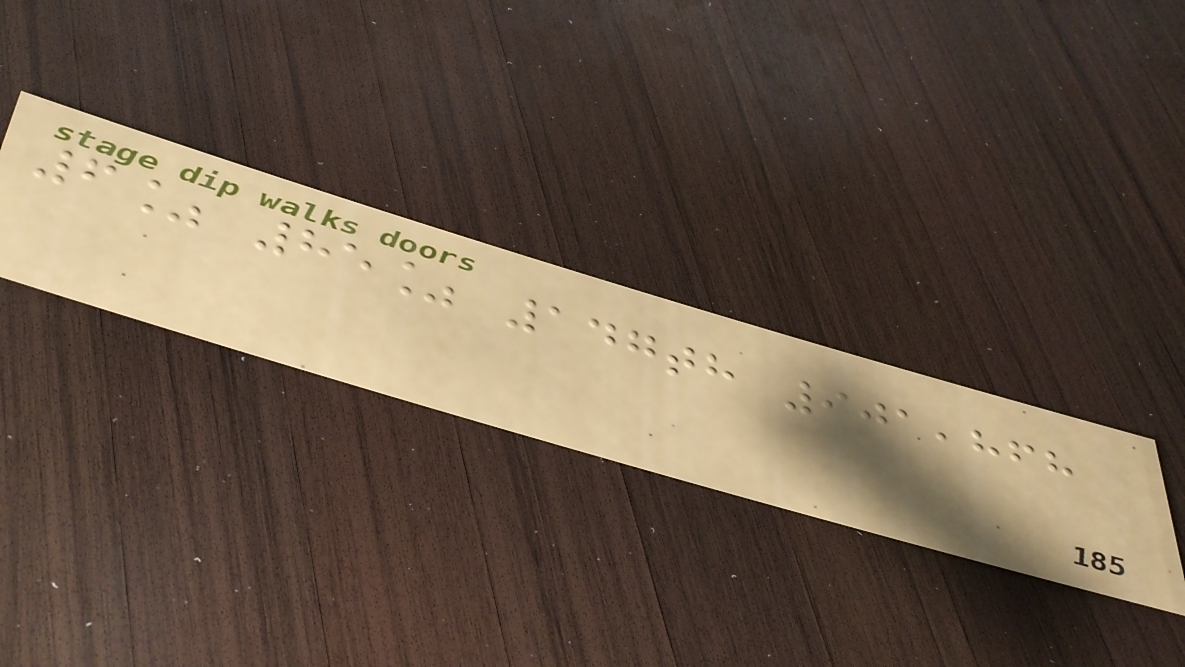6% 85% 147th 901,868
